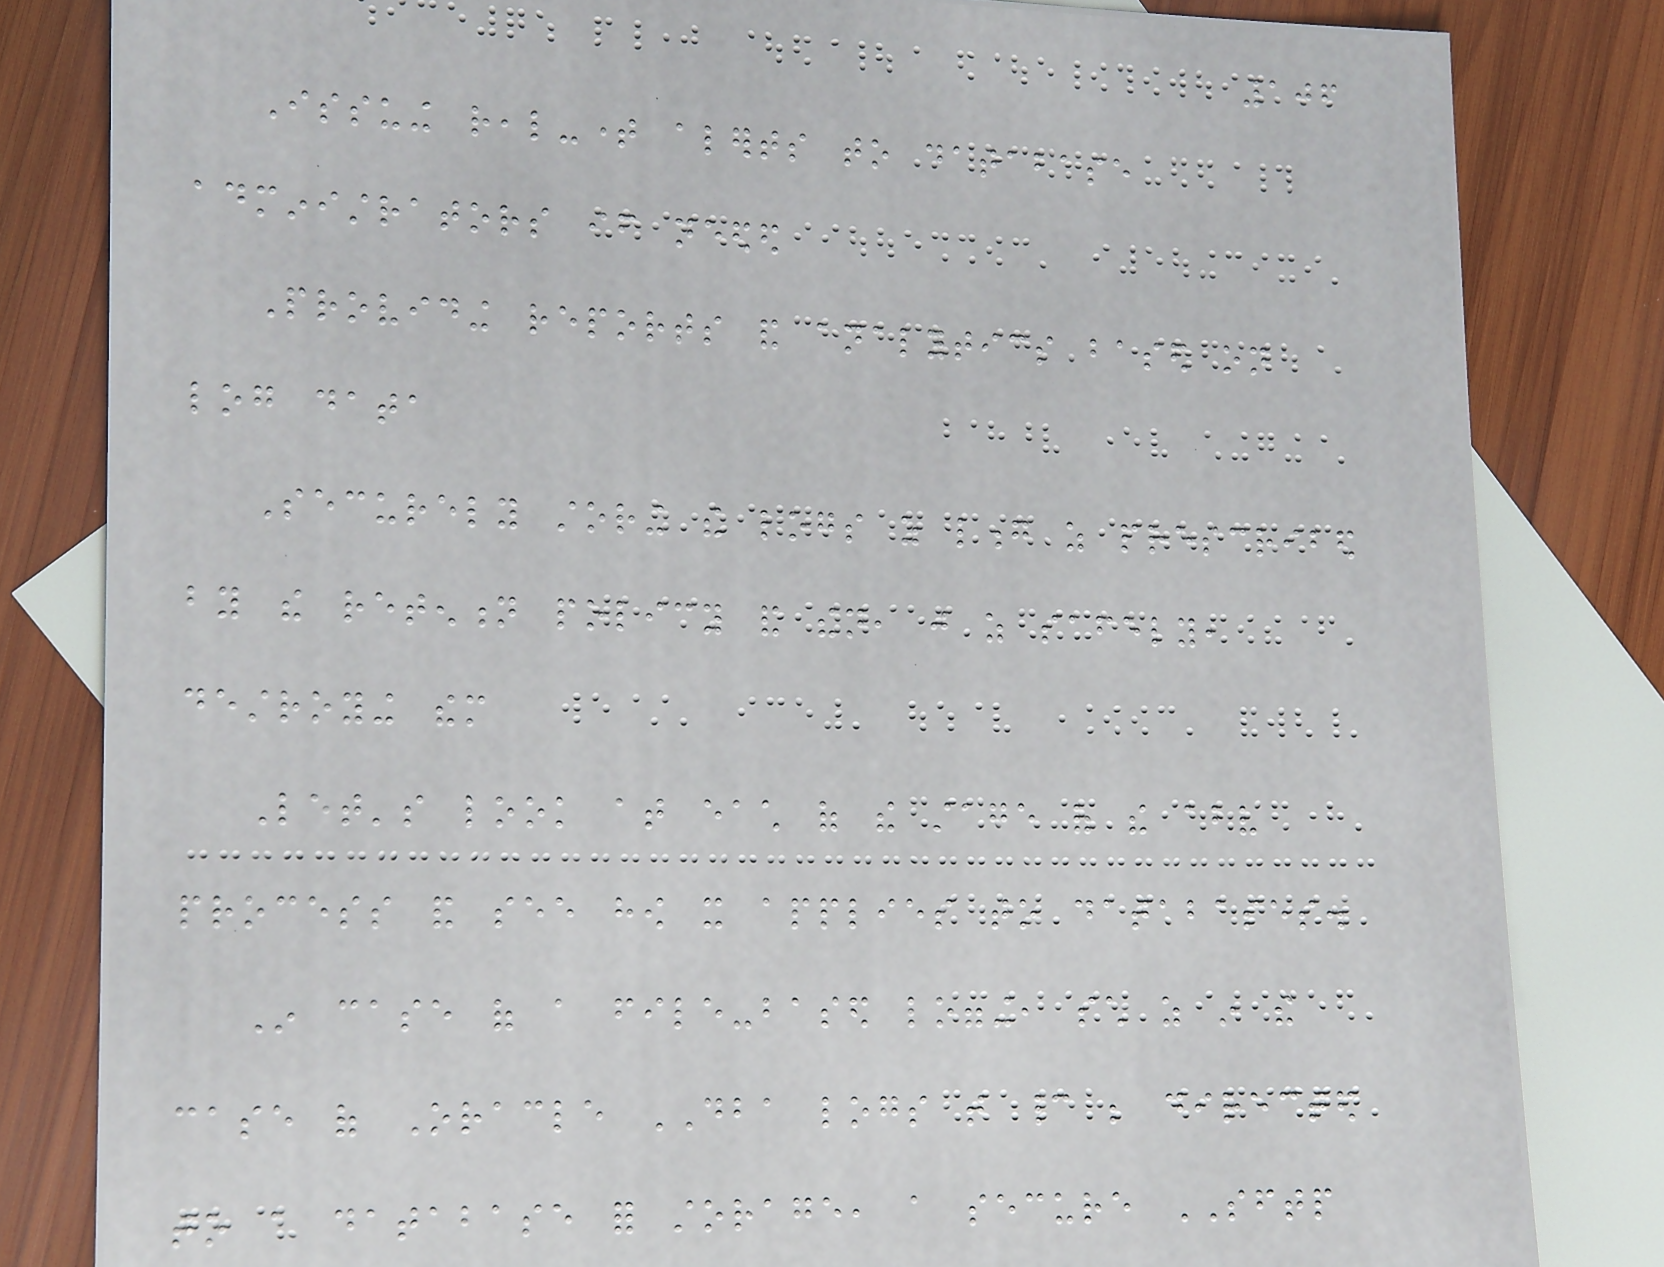106
Issuing real-time alerts to database
administrators if needed
Providing reports and analytics based on
log data
Securely storing the logs as long as prescribed
by the retention policy and then, just as safely,
destroying them
Let's look at each of the stage of the above
process and see how it applies to databases.
In case of a file-based logging, such as in the
case of Oracle DBA logs that cannot be directed
to a database for storage, a secure SFTP
